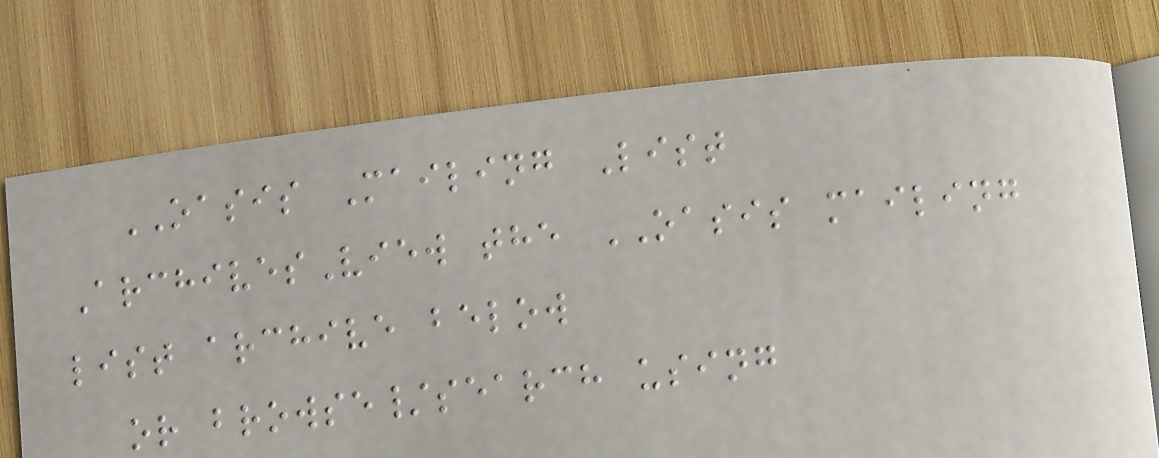OASIS Mailing List
ArchivesView the OASIS mailing
list archive below
or browse/search using
